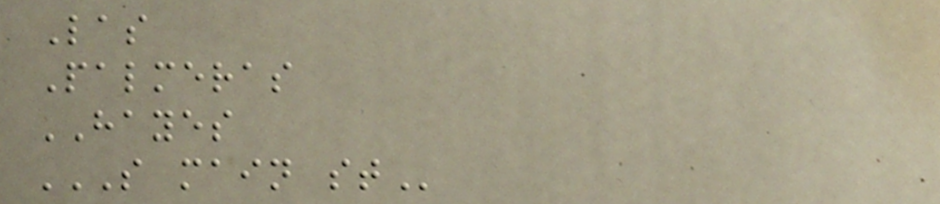Las
Palmeras
HAYES
S MAIN ST
